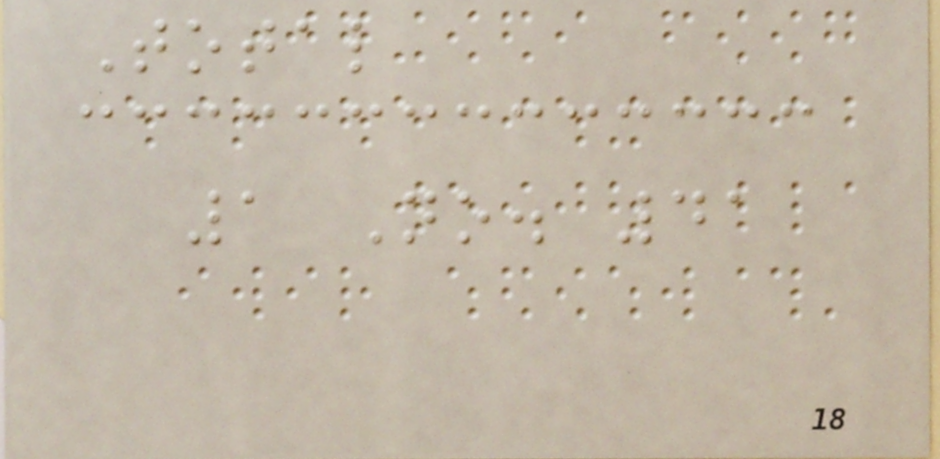Total
1 No. 41
